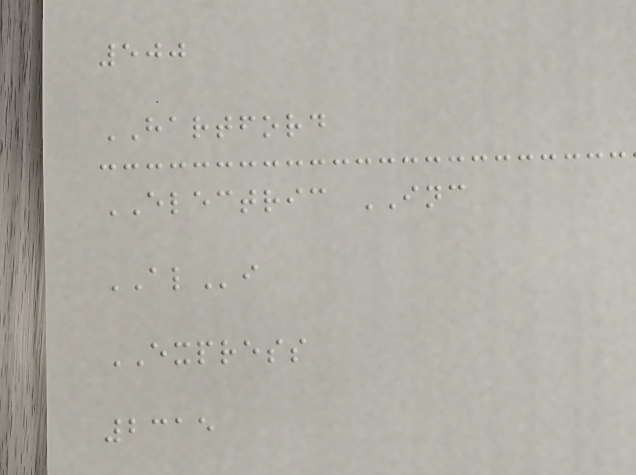500
HARTFORD
ELECTRIC INC
ALi
EXPRESS
2315
